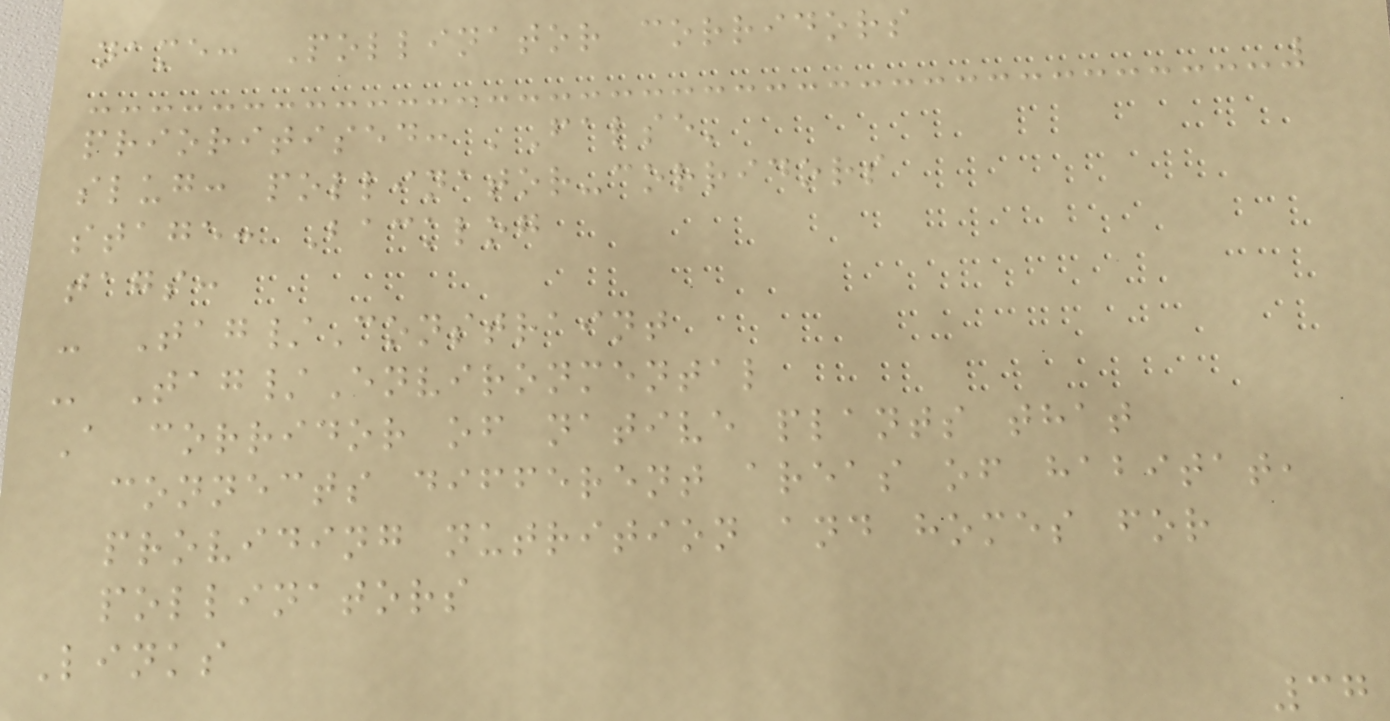name: Pollinator corridors
prioritised: 'False'
slug: pollinator-corridors
stage: Backlog
tags:
- Tag/Constraint
- Tag/Environmental
A corridor of native plants that
connects different areas of habitat,
providing nutrition and homes for
pollinators
Links
37
